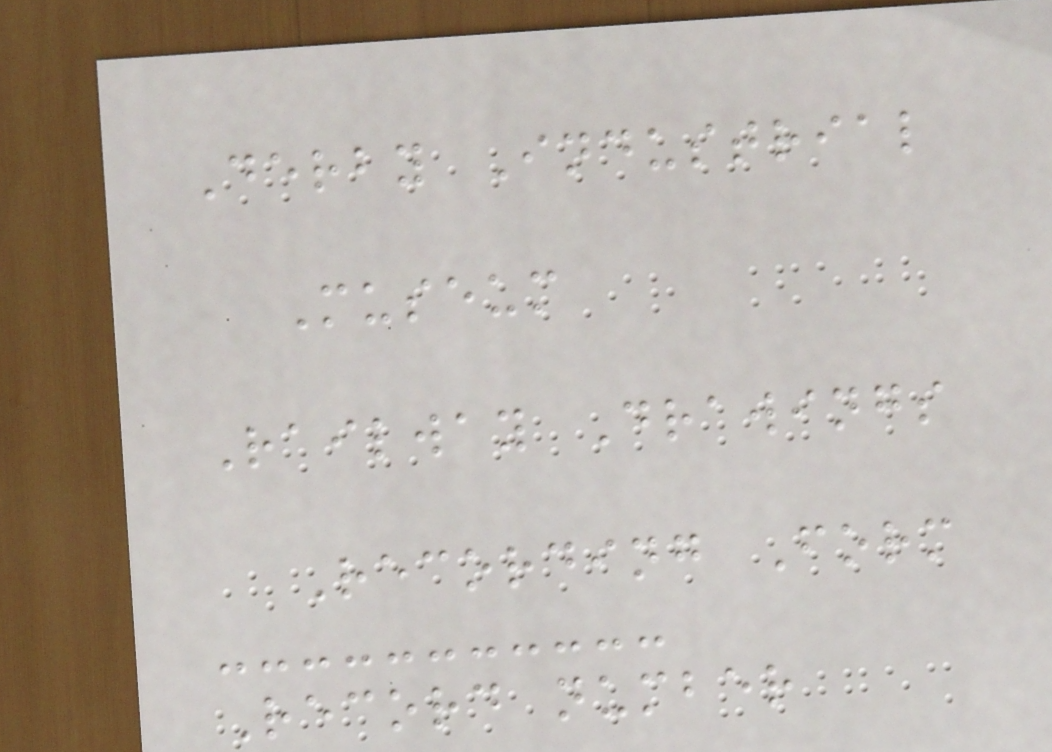Derby Industrial
Museum
Railway Drawings
Recording Form
Record number
